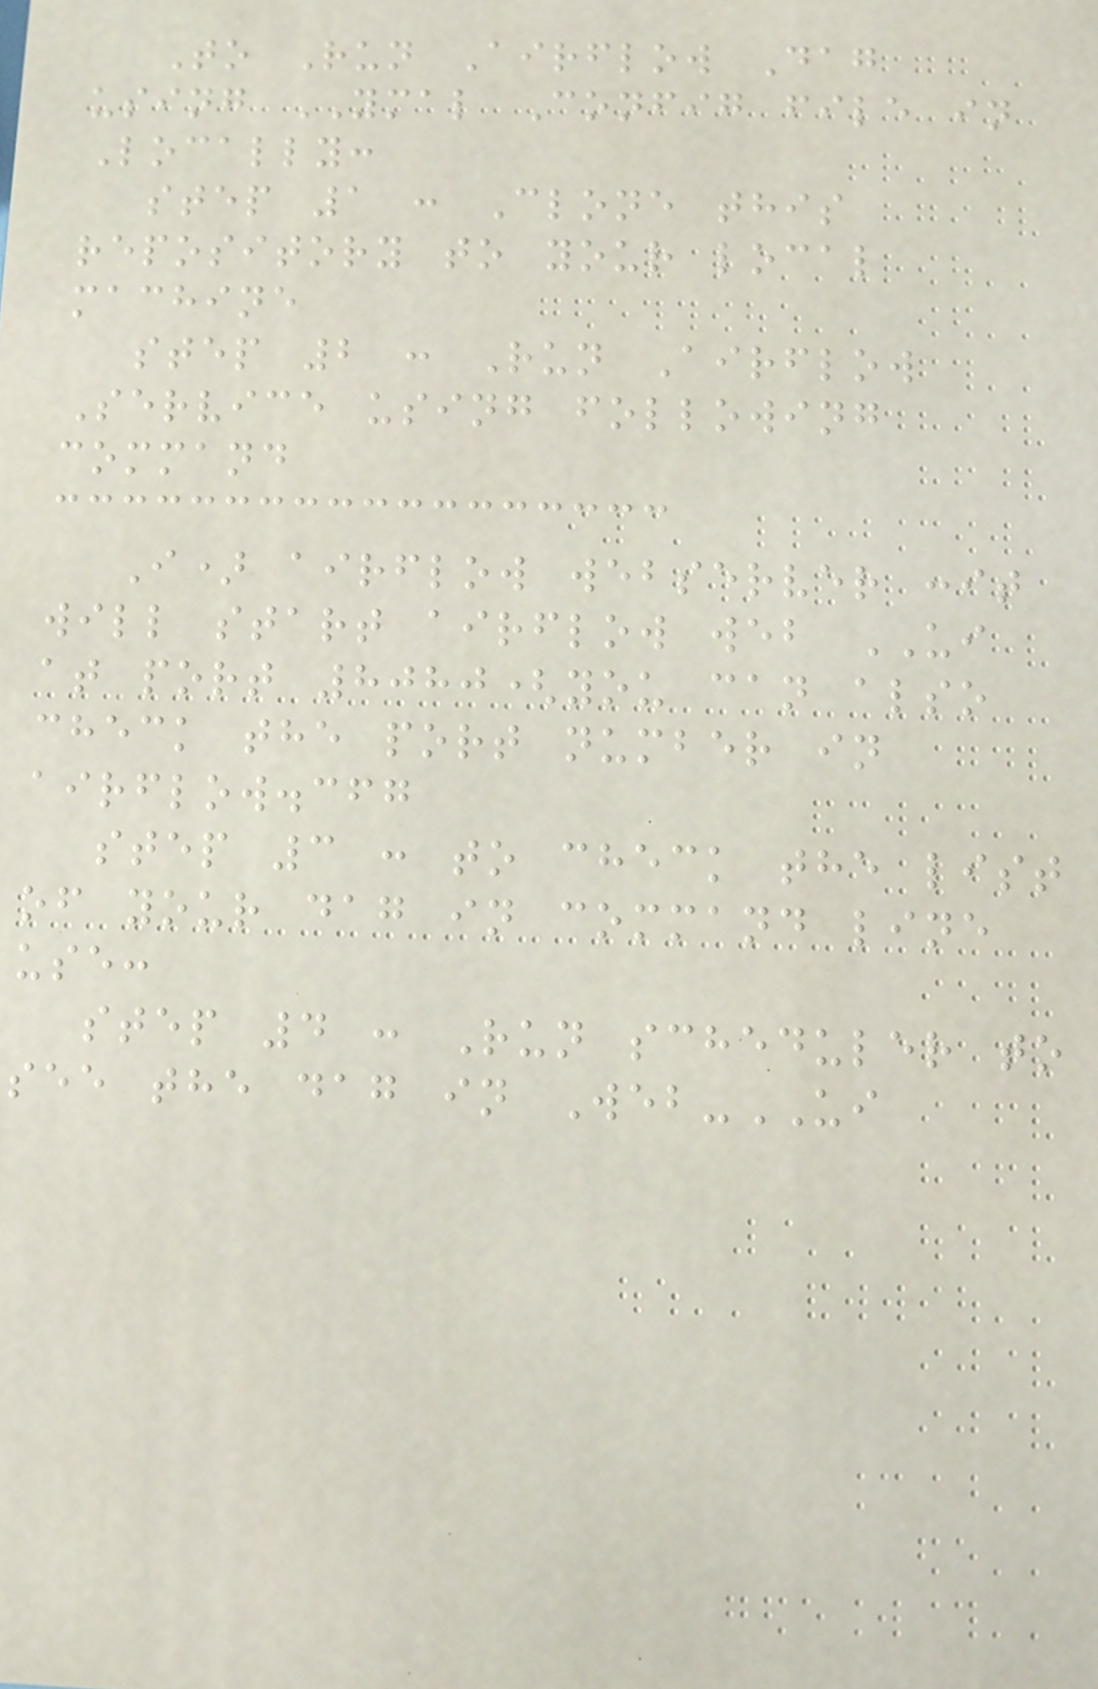To Run Airflow Dag
using YMAL Config file in
Locally:
step 1 : Clone this
repository to your local
machine
step 2 : Run Airflow
Service using following
command
I) airflow webserver :it
will start airflow web UI
at port 8080(you can also
check the port number in
airflow.cfg
step 3 : to check the list
of your dag in command line
use:
step 4 : Run scheduler to
see the dag in Web-UI
